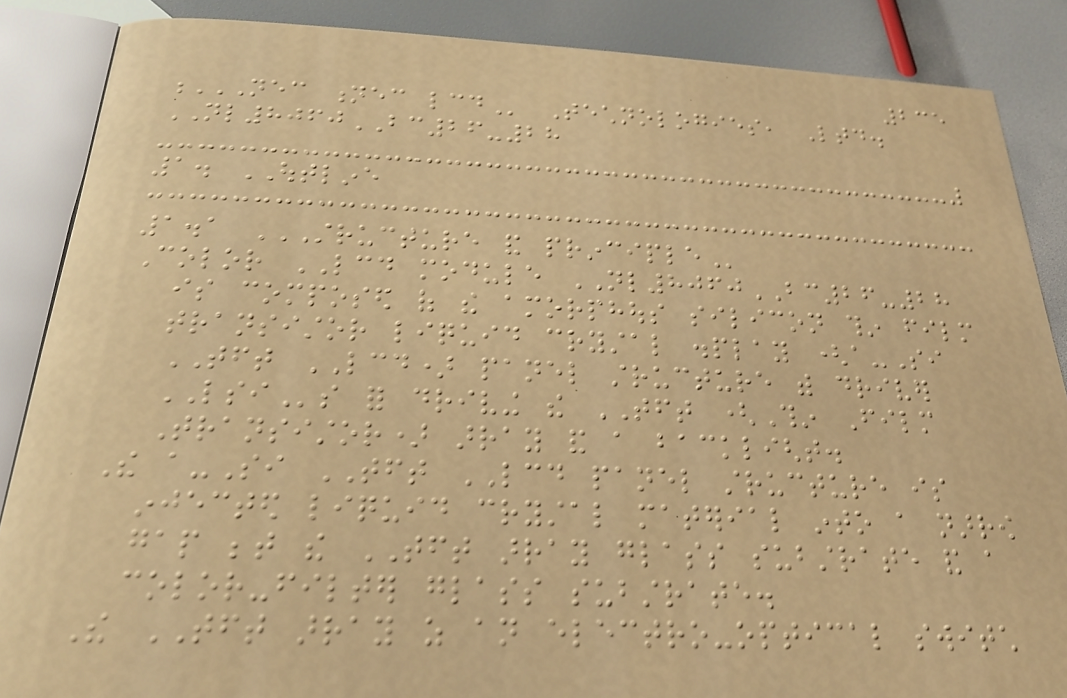235
NEC NEC LCD Technologies, Ltd.
NL8060BC26-28
1. OUTLINE
1.1 STRUCTURE AND PRINCIPLE
Color LCD module NL8060BC26-28
is composed of the amorphous silicon thin film
transistor liquid crystal display (a-Si
TFT LCD) panel structure with driver
LSIs for driving the TFT (Thin Film
Transistor) array and a backlight.
The a-Si TFT LCD panel structure is
injected liquid crystal material into a narrow
gap between the TFT array glass substrate and a
color-filter glass substrate.
The TFT array as an electro-optical switch
